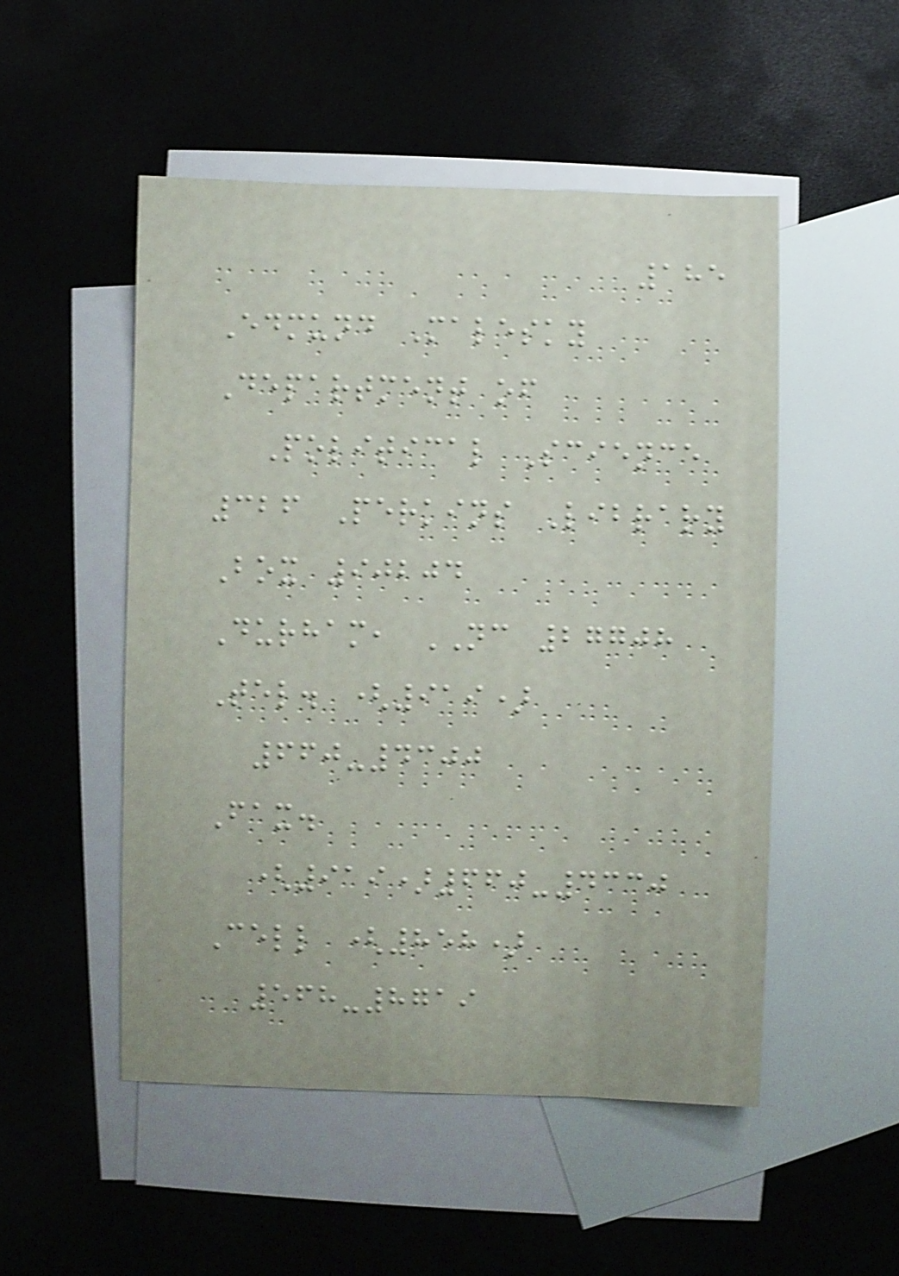185
Edmund Malesky
Department of
Political Science
326 Perkins Library
Box 90204
Durham, NC 27708
Tel. (919)
660-4300
Fax.
(919)660-4330
Cell (858)
568-8719
